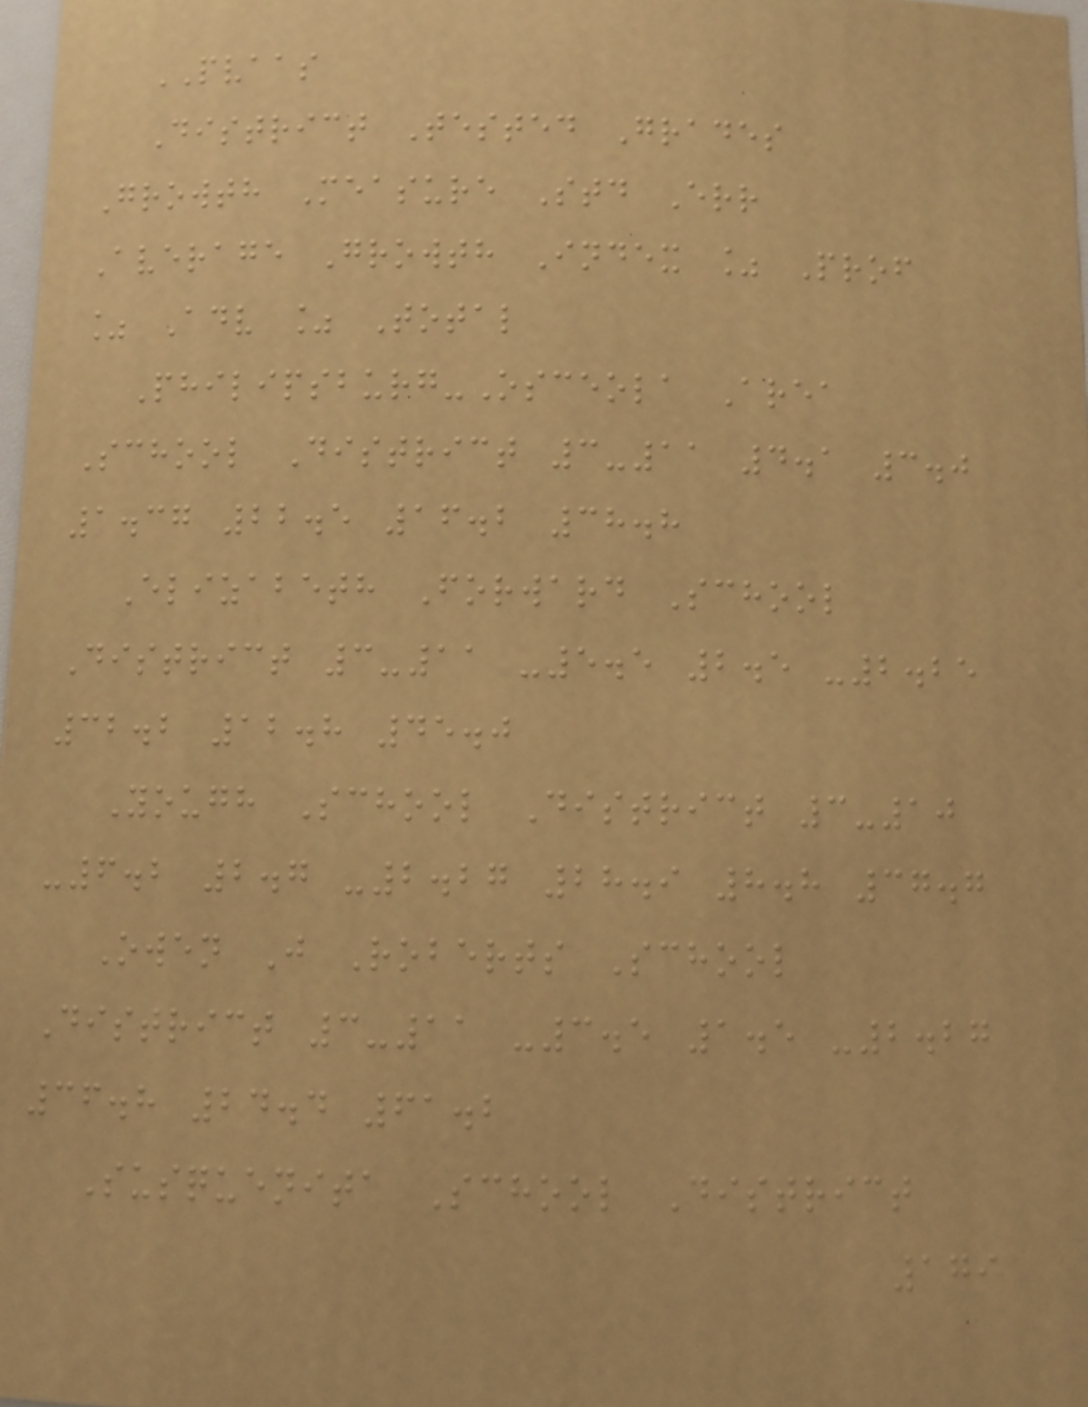PVAAS
District Tested Grades
Growth Measure Std Err
Average Growth Index % Prof
% Adv % Total
Philipsburg-Osceola Area
School District 3-11 4.1 3.0
1.37 22.5 16.2 38.8
Elizabeth Forward School
District 3-11 -5.5 2.5 -2.25
32.2 12.8 45.0
Yough School District 3-10
-6.2 2.7 -2.27 28.9 8.8 37.7
Owen J Roberts School
District 3-11 -3.5 1.5 -2.27
36.8 24.4 61.2
Susquenita School District
179
